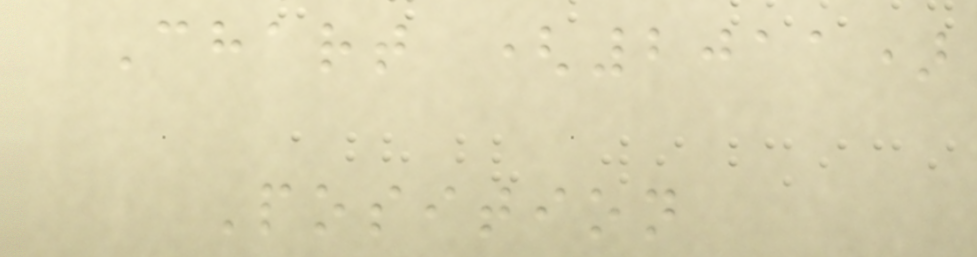Chart (2011)
Position
